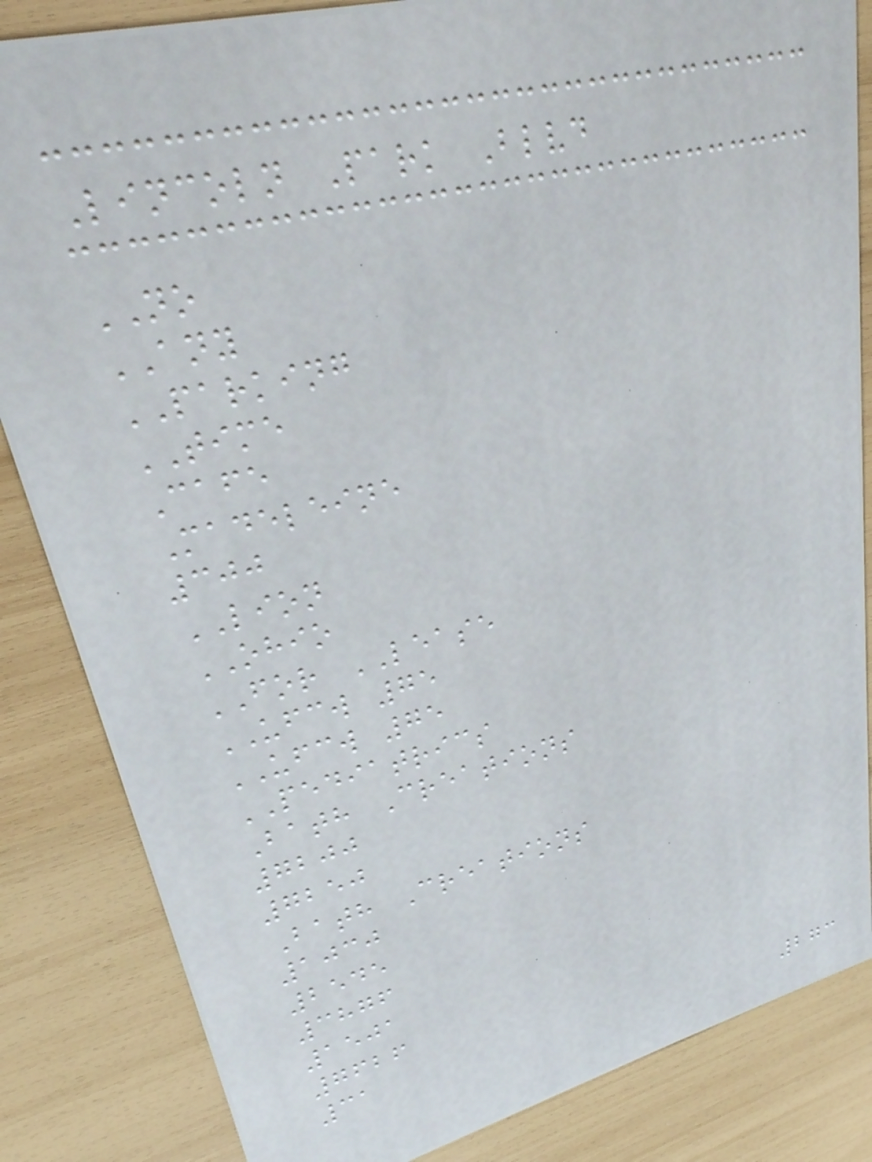Lincoln Park Blvd
NO
ANY
PARKING
TIME
Cafe
Madeleine
300
LION
OHIO
FOR LEASE
UFCW 75
UFCW 75
PEDIATRICS
Bath Creations
7200
7250
Bath Creations
1030
2545
3876
1501
7626
31
273
